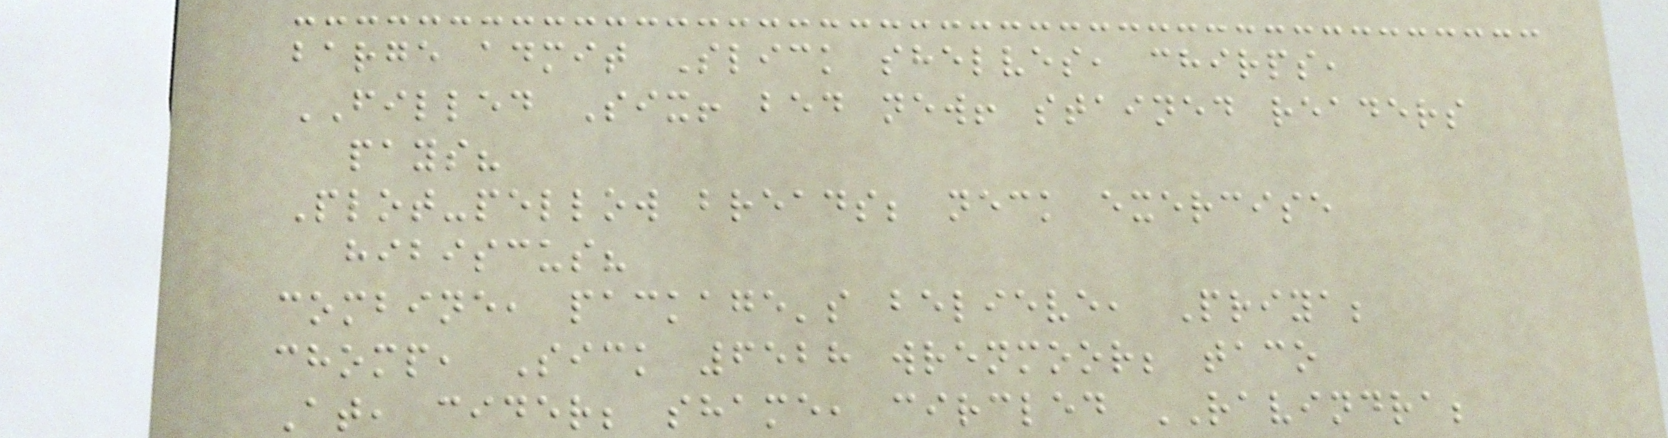barge admit Slick shelves, chirps,
FILLED Six! bed new! stained readers
pays?
Plot-pellow breads; neck exercise
hibiscus?
combine, package's believe, Priya;
chomp, Sick 6528 wrenmoor; taco
At, cider; shame, circled RAVINDRA;
